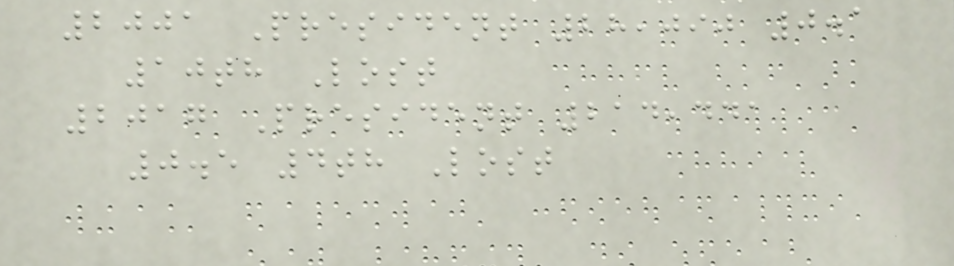2001 President 28,090 0.1
10th Lost
2017 President 214,441
0.5 4th Lost
